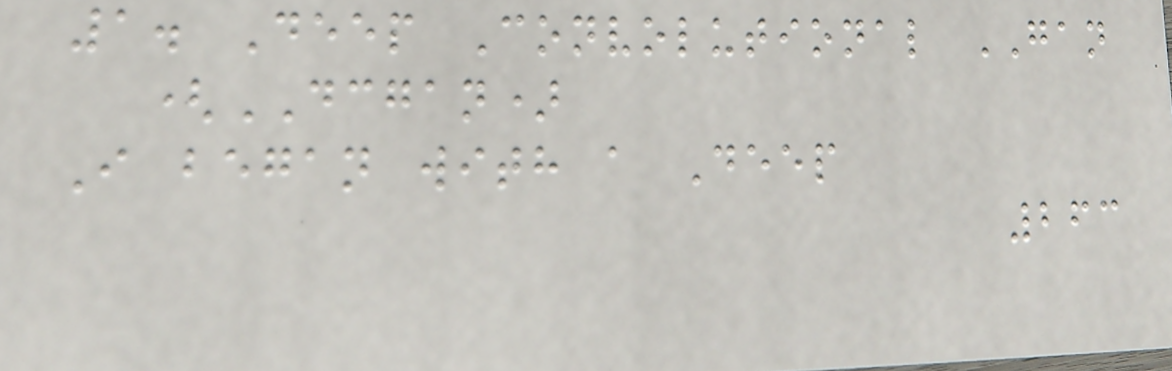1. Deep Convolutional GAN
(DCGAN)
I began with a Deep
263
